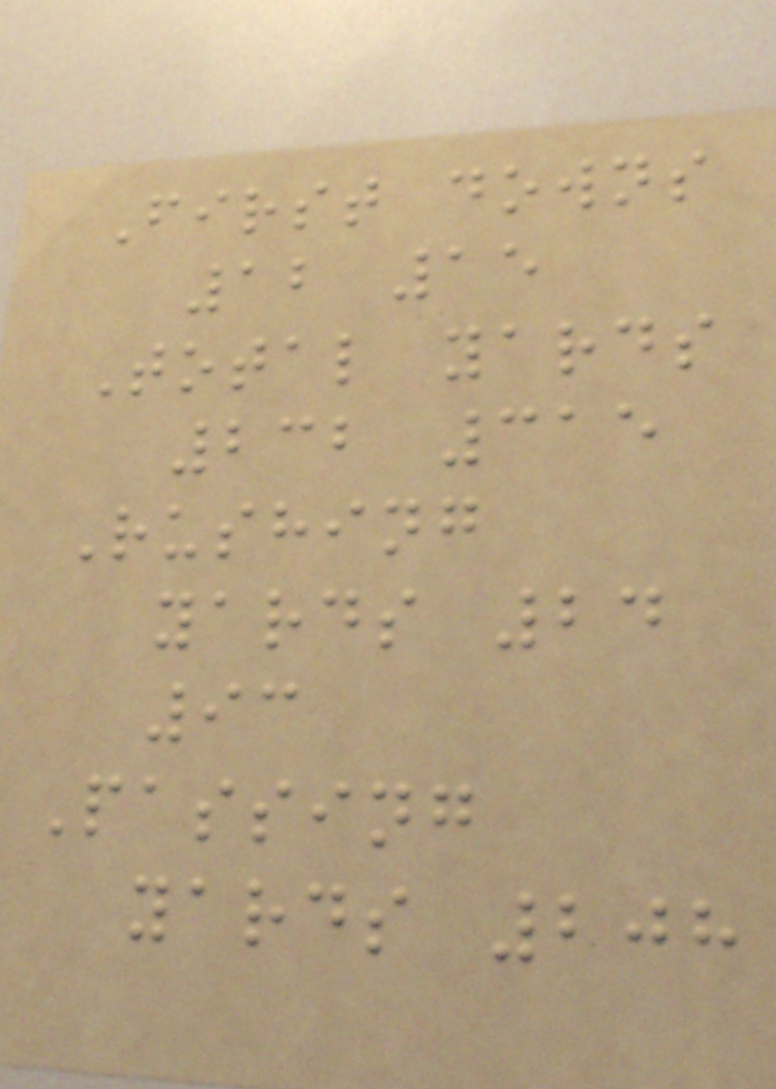First downs
12 15
Total yards
232 315
Rushing
yards 24
93
Passing
yards 208
